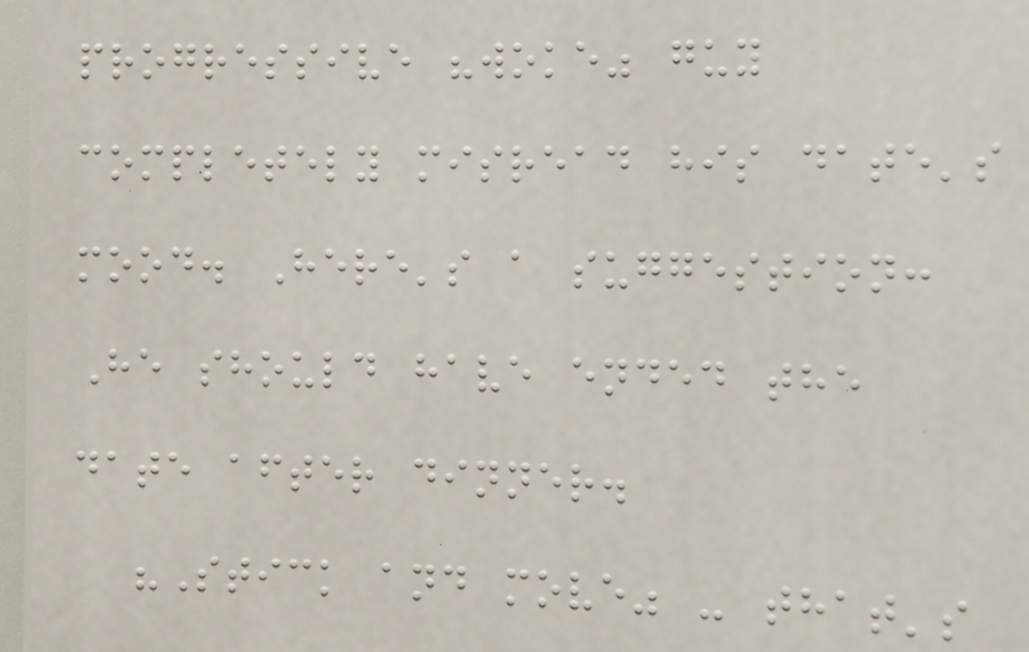progressive "woke" guy
completely misread his date's
mood. Here's a suggestion:
He should have ended the
date after dinner.
"Stick and move" - that's
